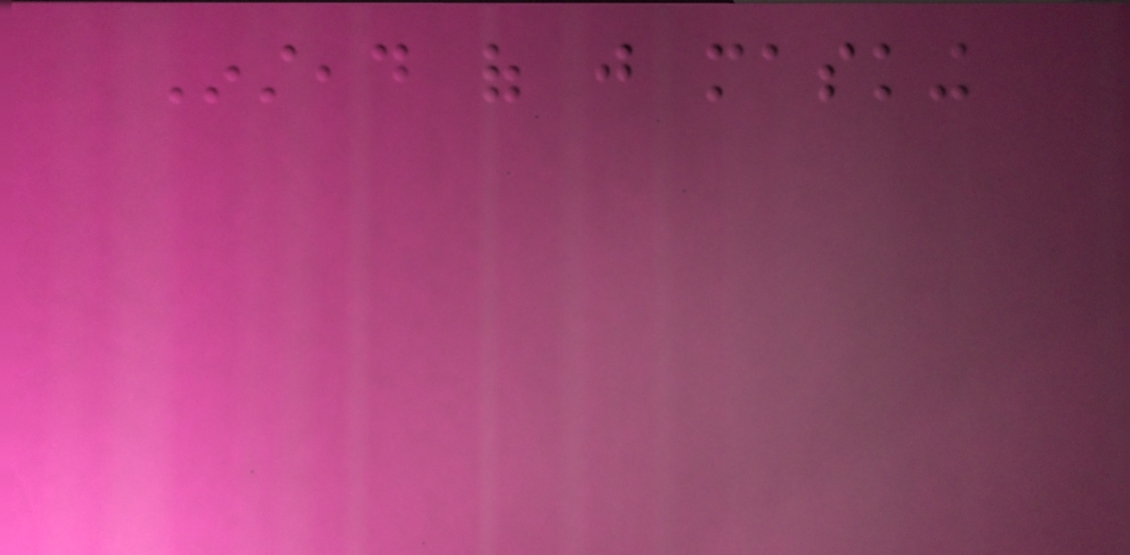Instead of just masking
